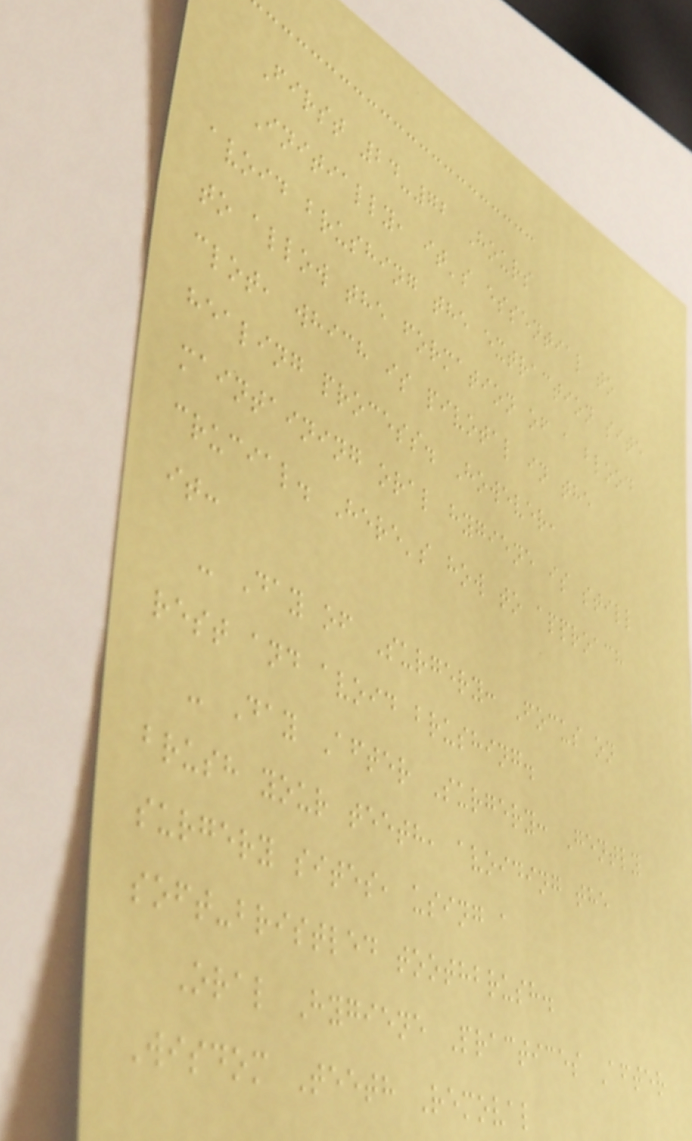First 24-72 Hours
Initially, it's essential to
avoid brushing the extraction site
to allow the formation of a blood
clot, which is pivotal in the
healing process. However,
maintaining oral hygiene is still
crucial. Here's how to approach
it:
- Day of Surgery: Focus on
rest and avoid brushing.
- Day After Surgery: Gently
brush your teeth, avoiding the
surgery sites, using a
soft-bristled toothbrush.
Oral Hygiene Practices After
Wisdom Teeth Removal
